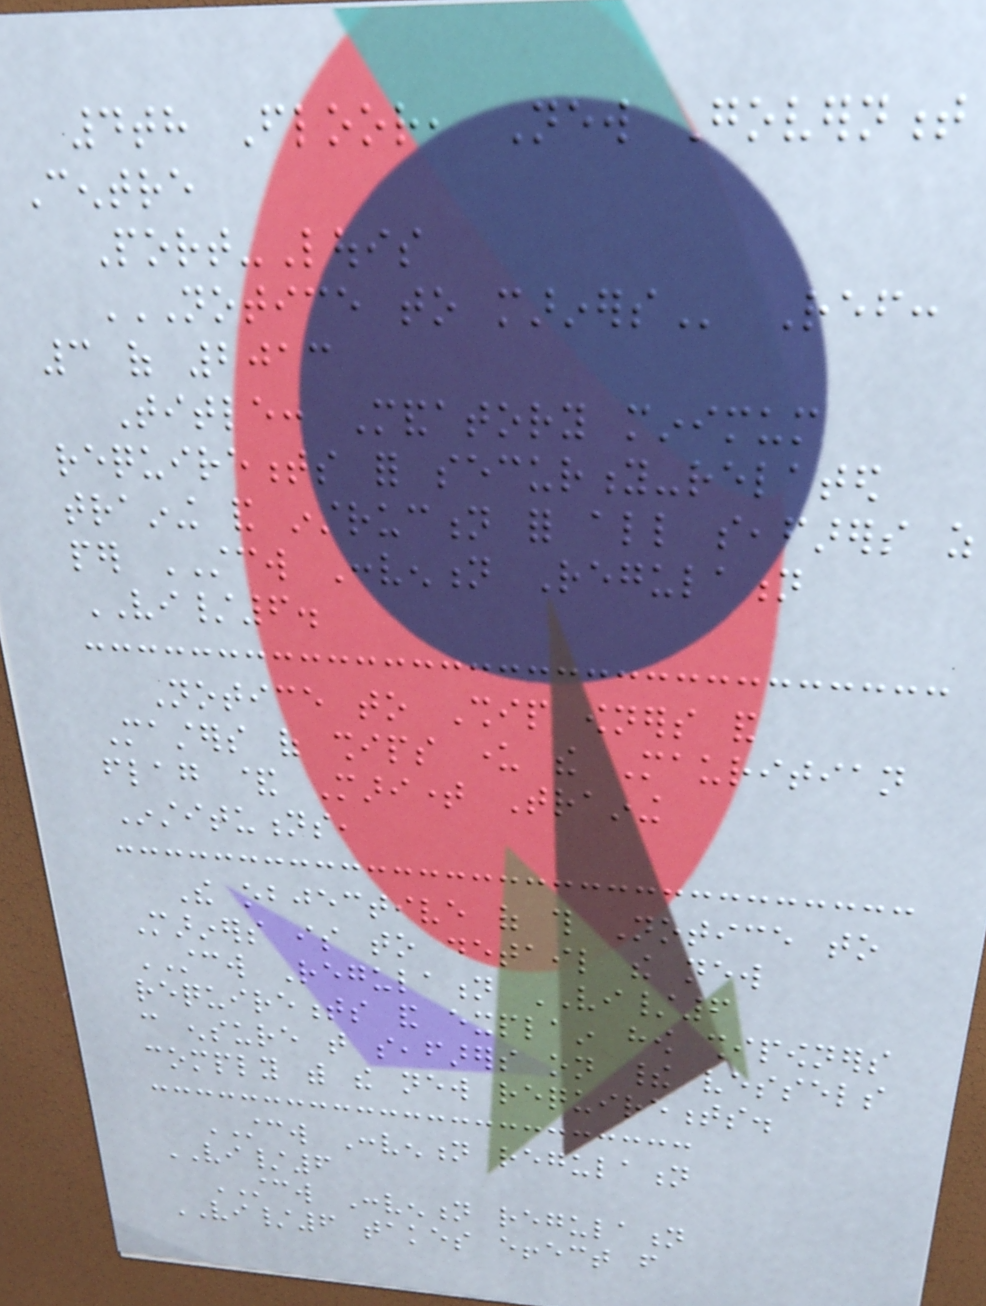4th Floor, New Government
Centre
Port-Louis
NOTICE TO MARINERS Ref:
3 of 2013
Title: Mandatory minimum
requirements for security-related
training and instruction for all seafarers as
per STCW Convention Regulation
VI/6.
Notice to Ship owners and
Masters of ships under the Mauritian
flag & Maritime Training
Institutions,
The objective of this Notice to
Mariners is to detail the new
STCW Regulation VI/6
requirements and explain how shipowners
can ensure that seafarers on their vessels
comply with the new requirements.
STCW Convention regulation
VI/6
STCW Convention regulation
VI/6 takes effect from
